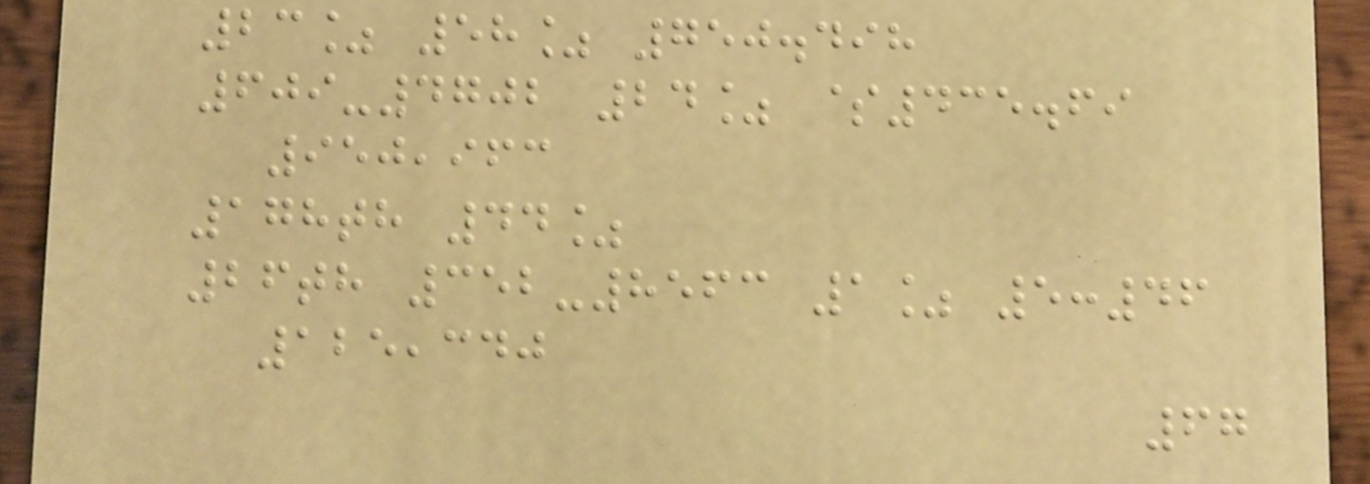23% 58% 750.498
609-4702 24% $435.69
950,963
178th 44%
26th 352-8563 1% 5:46
125,340
67
